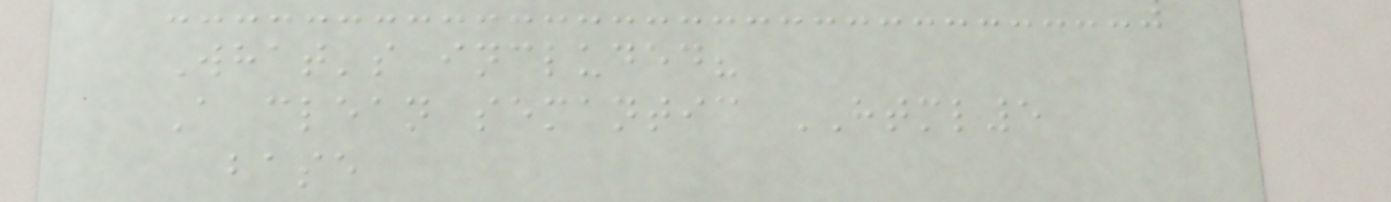What's included?
A clean semantic HTML5
base
